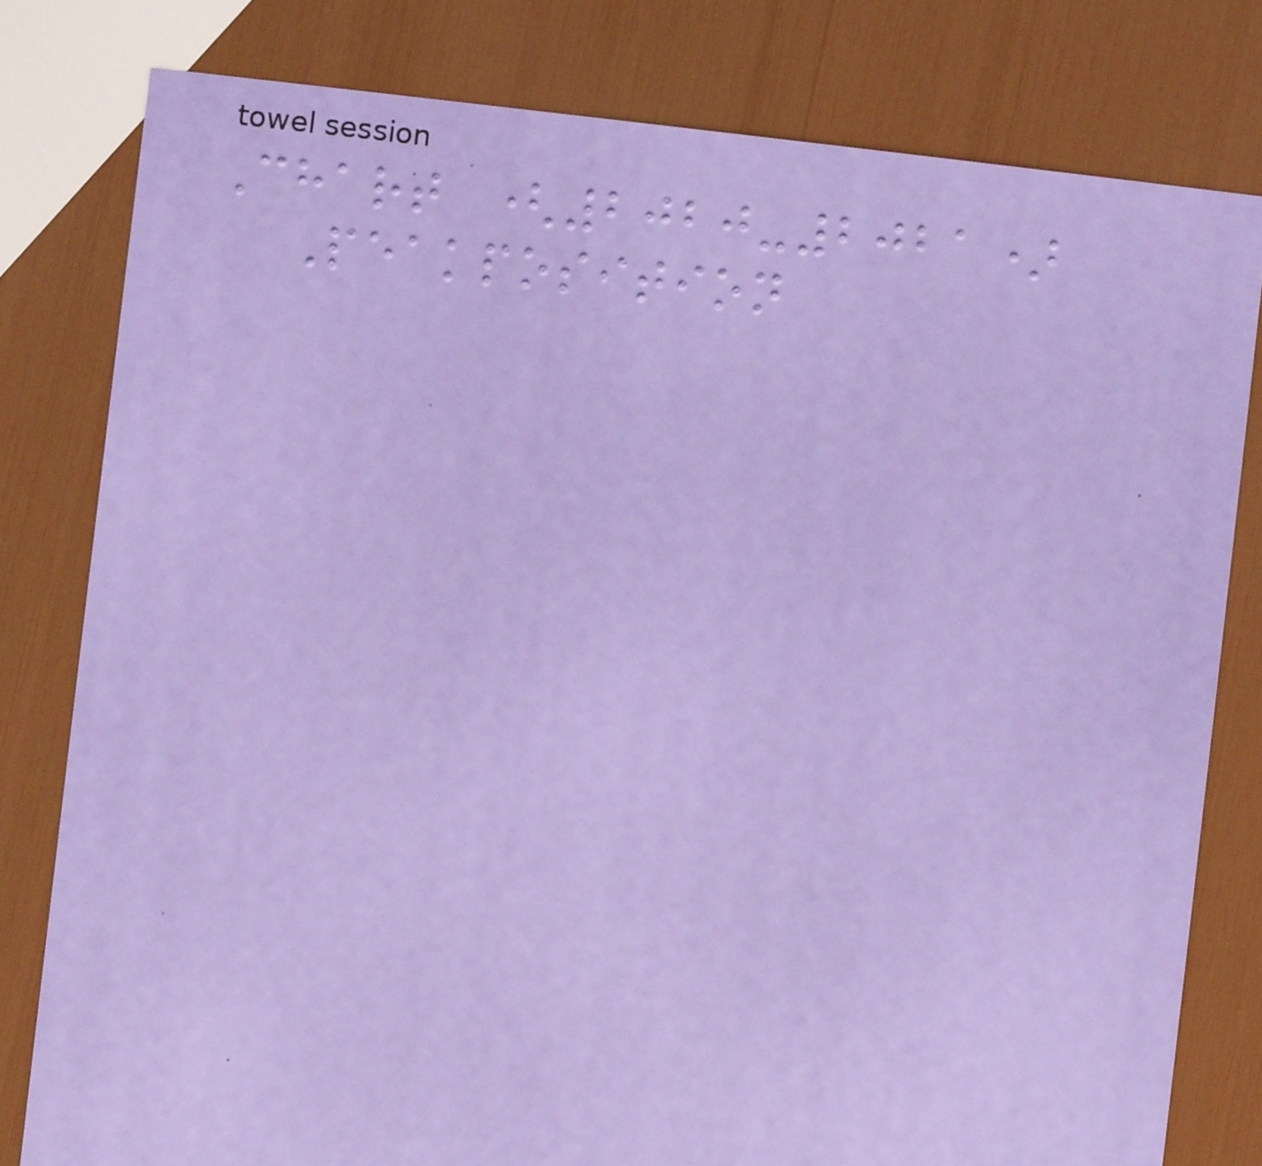Chart (2020-2021)
Peakposition
